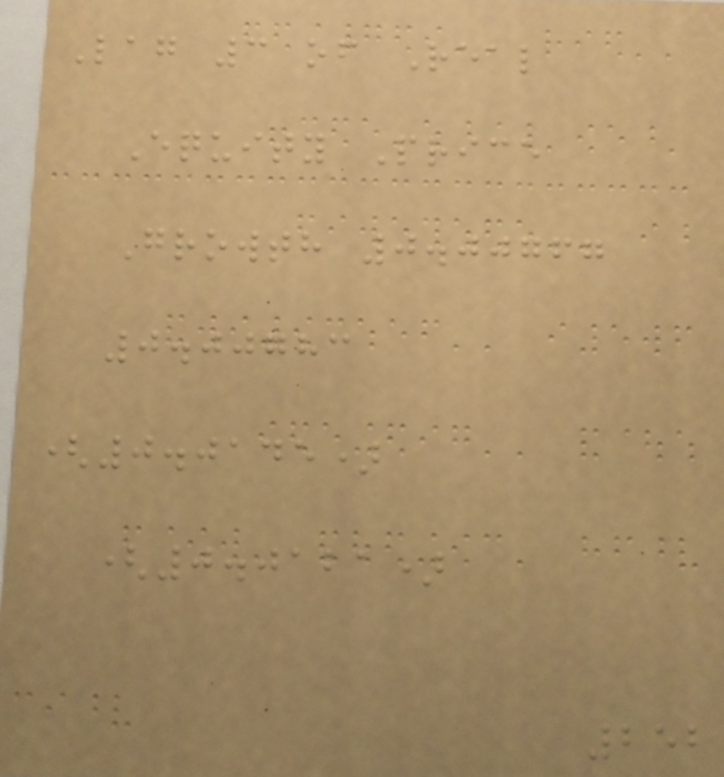Lag 3 of Real
Equity Price
Growth 0.00767
0.00783
(0.0145)
(0.0121)
252
